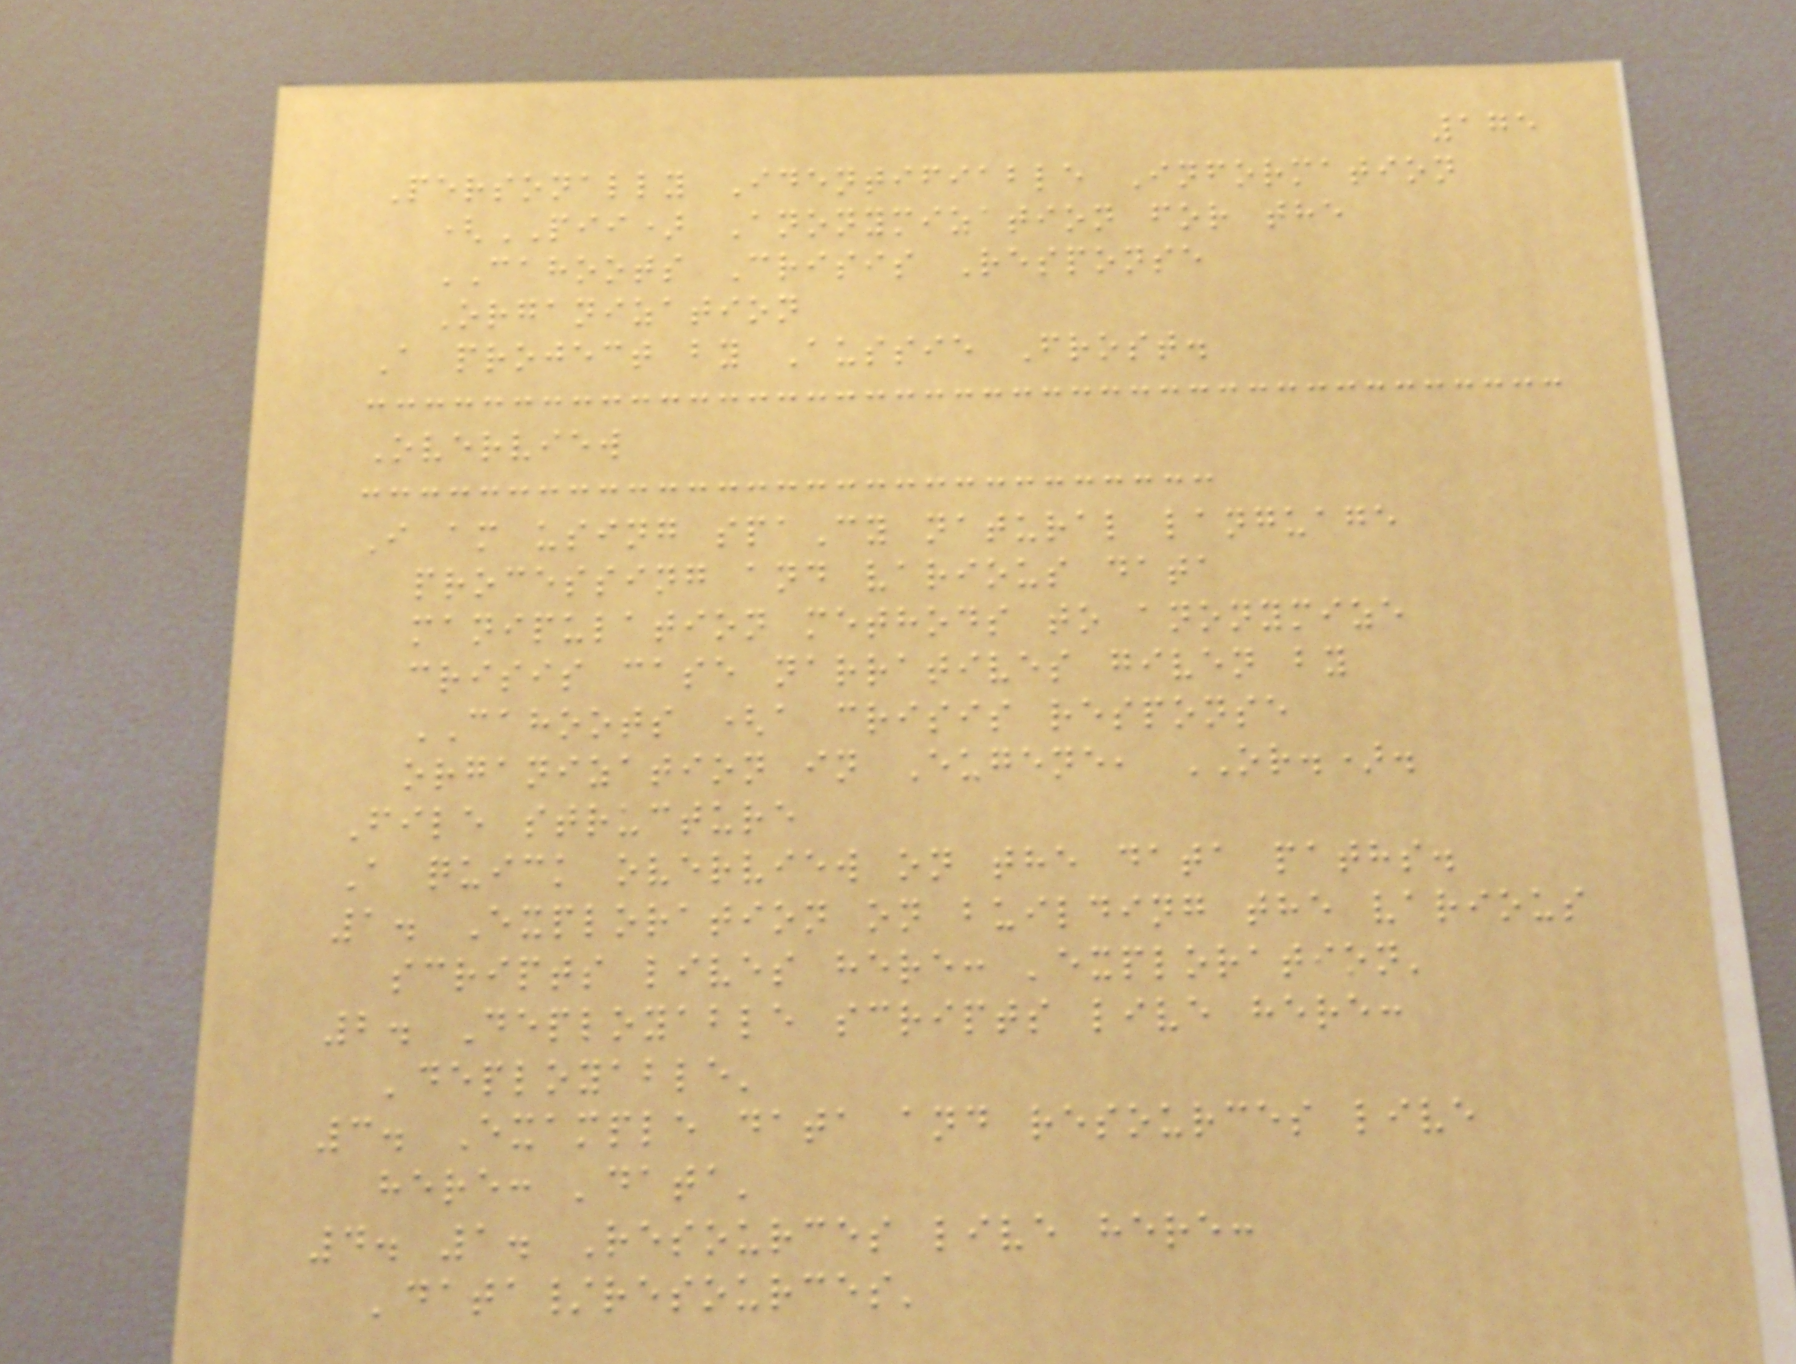175
Personally Identifiable Information
(PII) Anonymization for the
CAHOOTS Crisis Response
Organization
A project by Aussie Frost.
Overview
I am using spaCy natural language
processing and various data
manipulation methods to anonymize
crisis case narratives given by
CAHOOTS (a crisis response
organization in Eugene, OR.).
File structure
A quick overview on the data paths.
1. Exploration on building the various
scripts lives here: 'exploration'
2. Deployable scripts live here:
'deployable'
3. Example data and resources live
here: 'data'
4. 1. Resources live here:
'data/resources'
